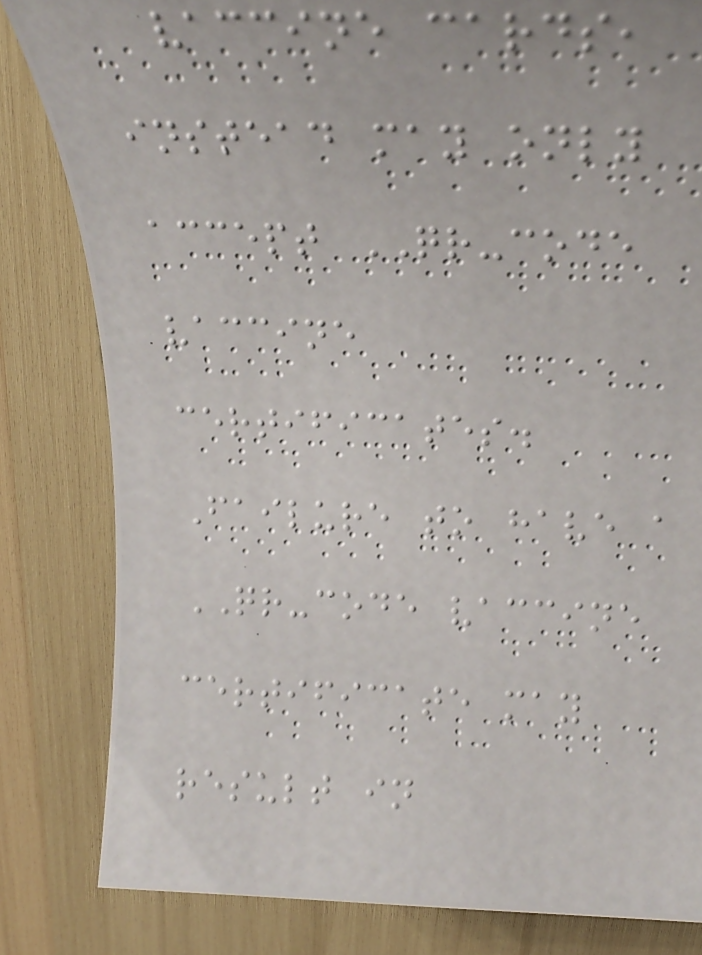vaccine cards,
instead may only
accept QR-code
vaccine
certificates.
Failure to have a
QR-code vaccine
certificate may
result in
